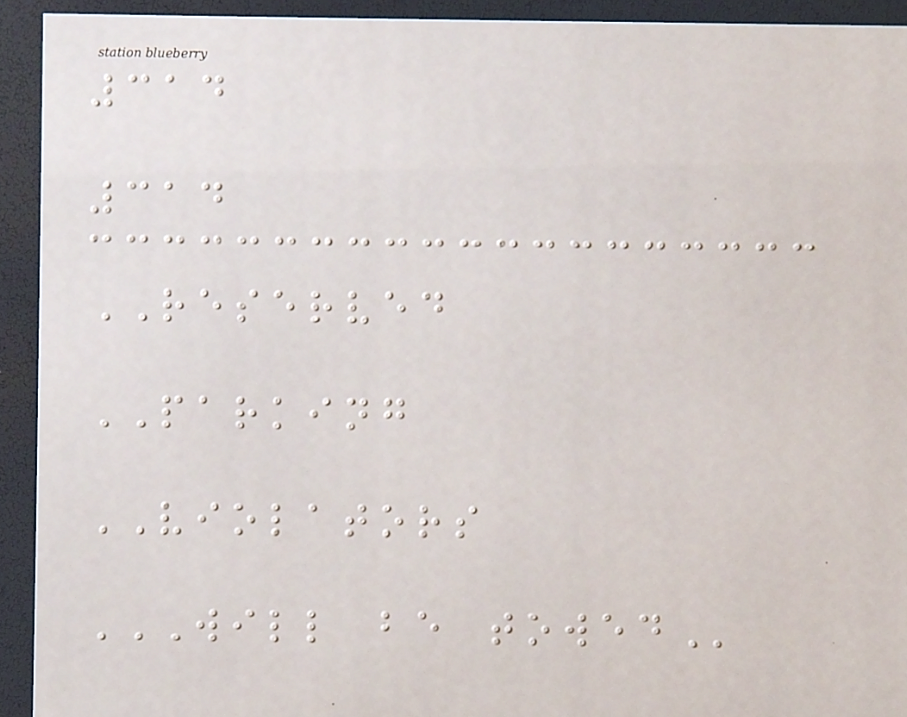314
314
RESERVED
PARKING
VIOLATORS
WILL BE TOWED
